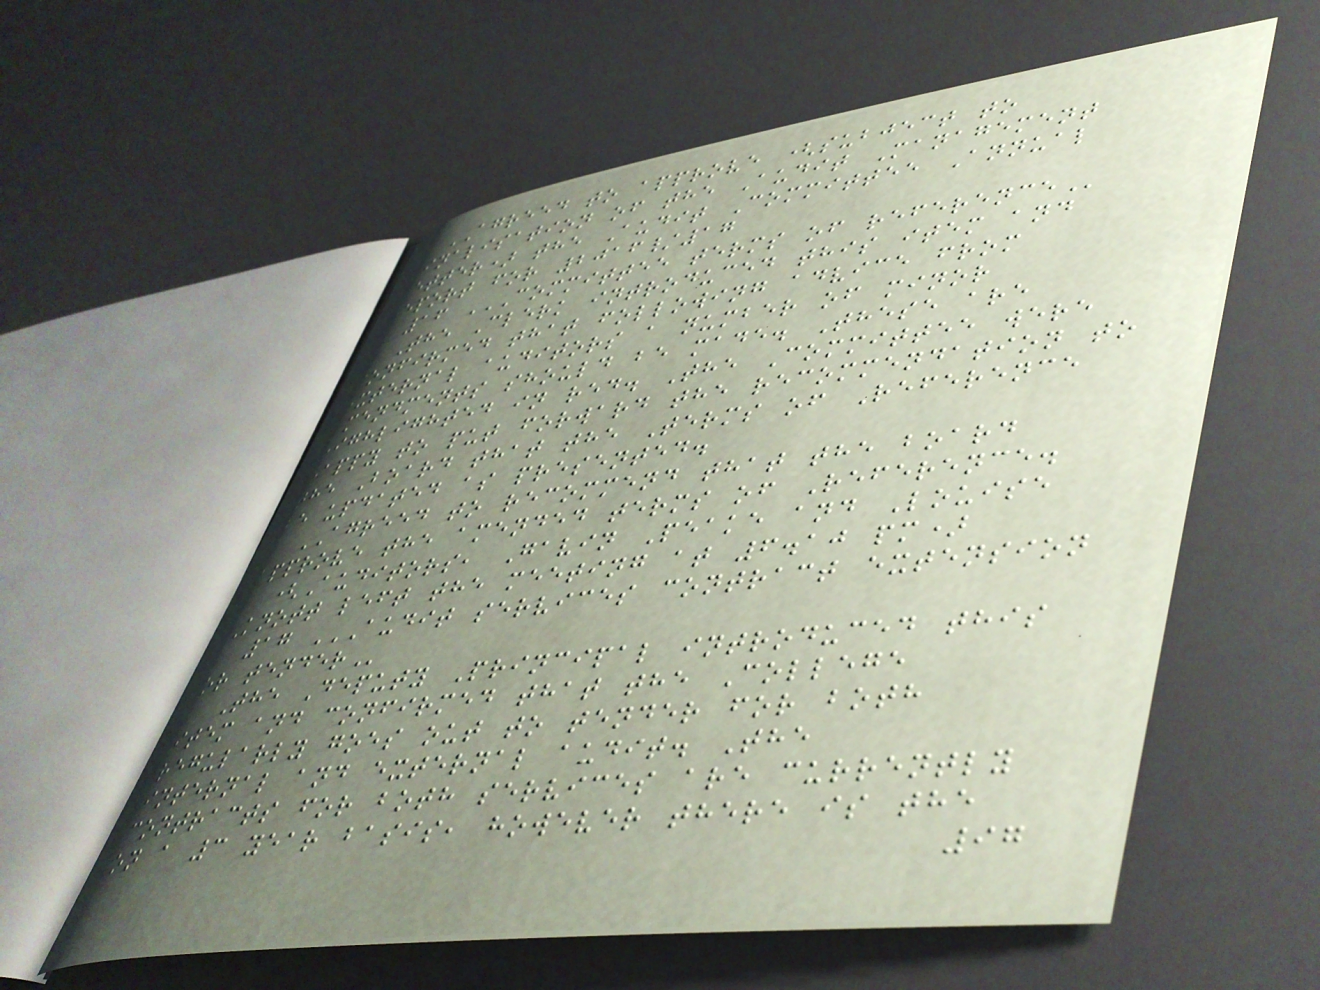AGREED to approve (subject to
finalisation of the Audit Management
letter) the Audit Committee Annual
report for 2016/17
16 COMMITTEE TERMS OF REFERENCE
The Clerk introduced this item and
confirmed that following advice from
external auditors a number of minor
amendments should be made. These are
highlighted in red. The Committee were
happy to put forward the recommendation to
the Board that the Terms of Reference
be updated as presented.
AGREED to recommend that the board
approve the amended terms of Reference.
(Auditors, Gavin Peake and Louise
Knott left the meeting at 6.10 pm)
17 AUDIT SERVICES CONTRACT EXTENSION
OR TENDER
The Deputy Principal introduced this
item and confirmed that the College
regularly goes out to tender for both
internal and external audit. The
contracts for both services are currently
on a 3 year basis, however there is the
97
